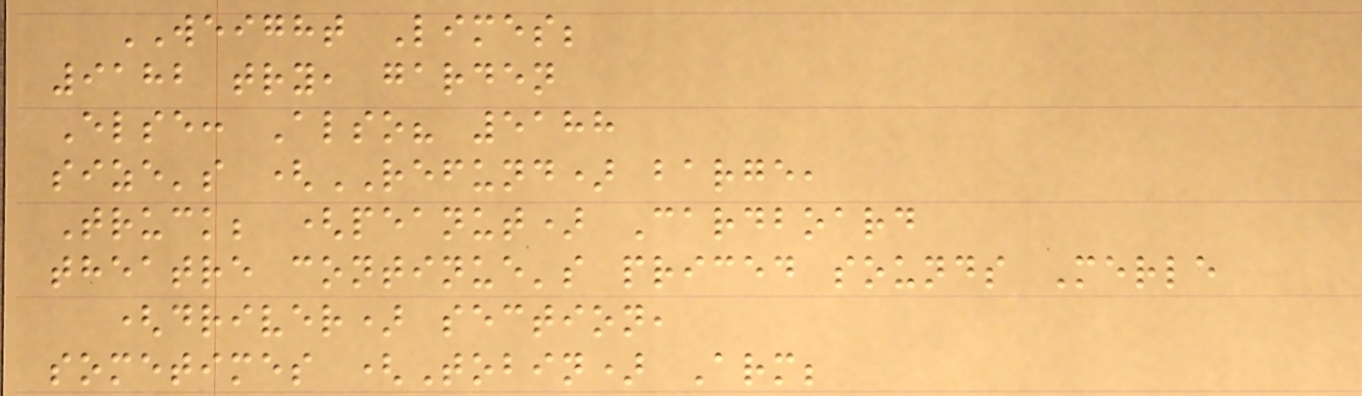WEIGHT Limes;
9182 try, garden
Else: Also? 5188
size's (REFUND) barge,
Truck; (peanut) Cardboard
theatre continue's priced sounds Merle
(driver) section,
sometimes (Tobin) Arm;
